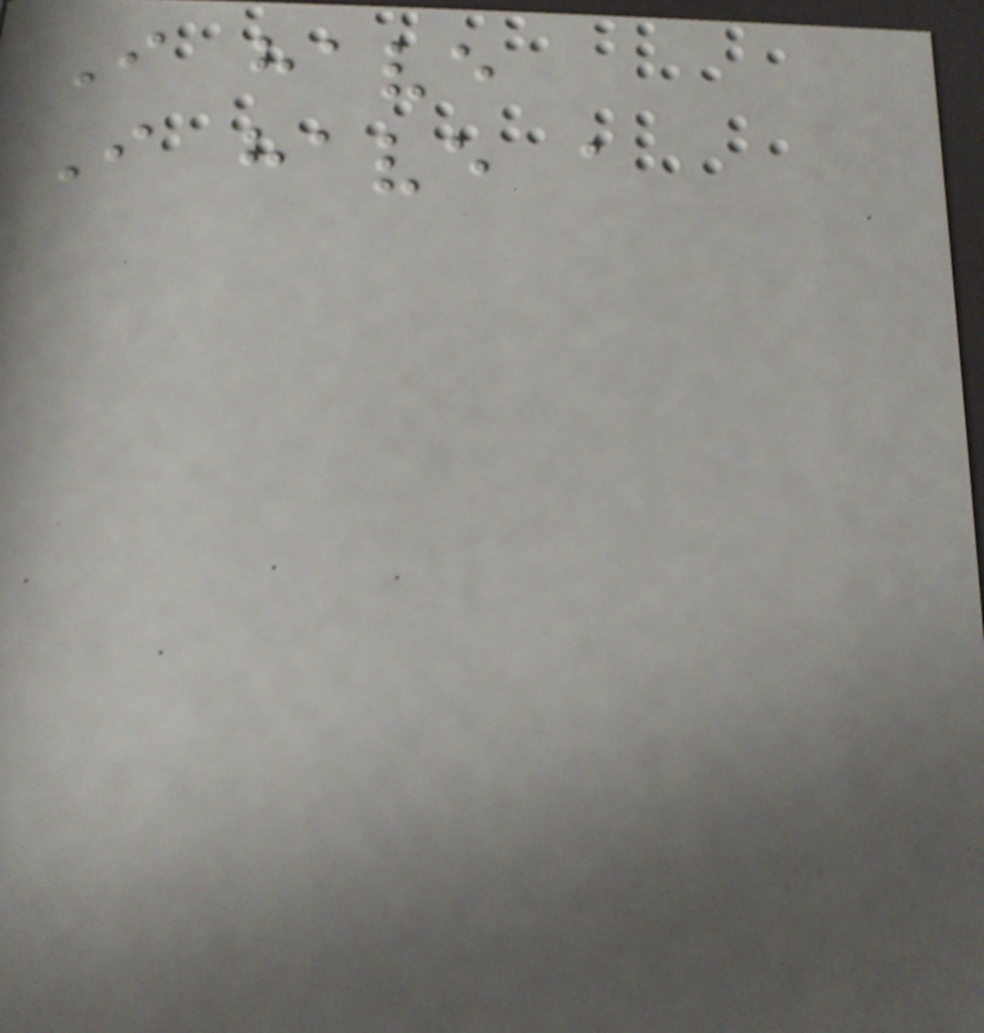I have
I have a
